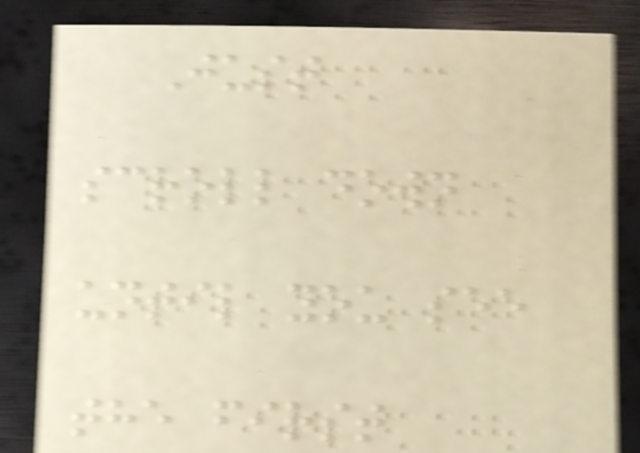Just
scroll down
until you see
the first
